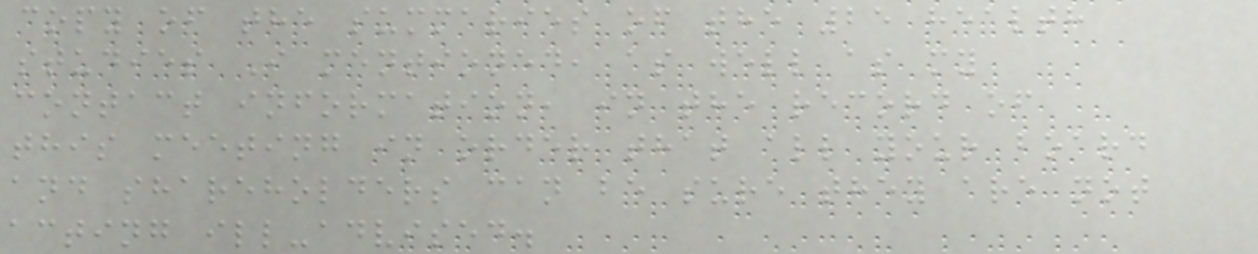copy of the summaries of the 25 health
studies I mentioned, as well as my
contact information, in the record of
this meeting in order that all your board
and shareholders can be sure they are not
acting ill-advised.
